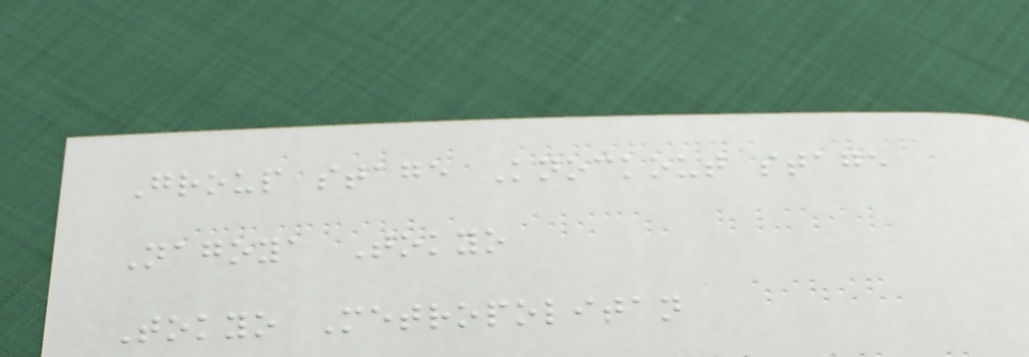Group stage Knockout stage
Nagoya Tokyo
Tokyo Metropolitan
